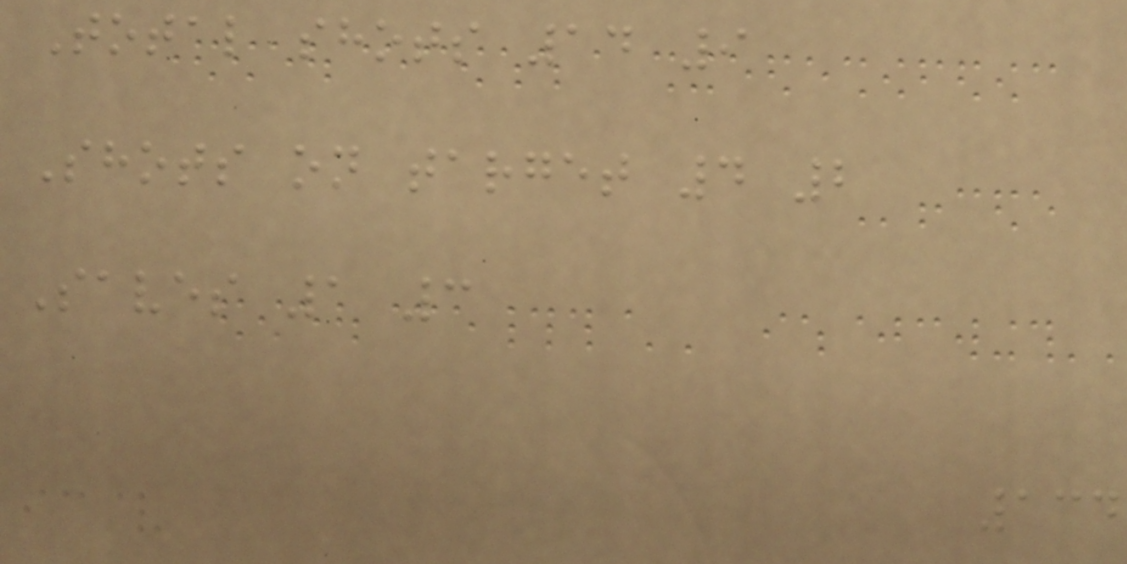Total shots 14 9
Shots on target 4 2
Saves 1 3
134
